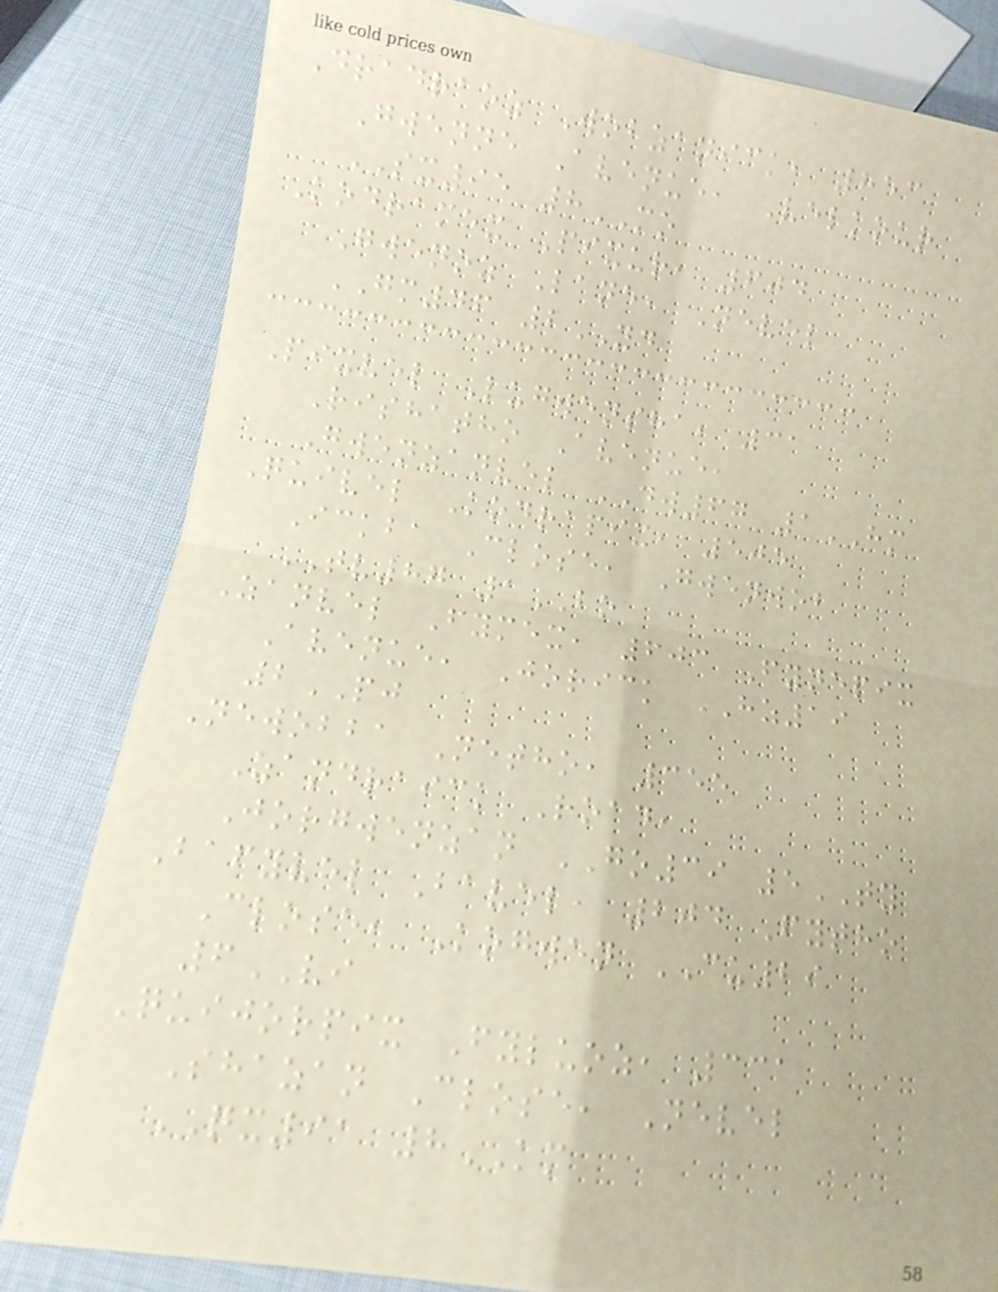Dradraoz Wobzanick, 853
Gwenne Avenue, Velkour
SX95 8MO
Kodramex Pixur, 604
Gwenoz Lane, Nevel
GM46 2YD
Pixvel Lugwensha, 31
Rishatho Avenue,
Gwenzanvel DW67 1HM
Quivel Kodrapix, 505
Ickba Close, Gwenwob
TV87 1BO
Zanvel Fymex, 603 Fynepix
Avenue, Jorick HZ19
2PJ
Newobba Netho, 355
Zandraick Road,
Jorgwenzan GO39 5TY
Bafyvel Bavel, 204 Fytho
Close, Kogwen CU29
6VI
Quijorpix Fyluoz, 331
Shazan Close, Nevel
QX91 8KM
